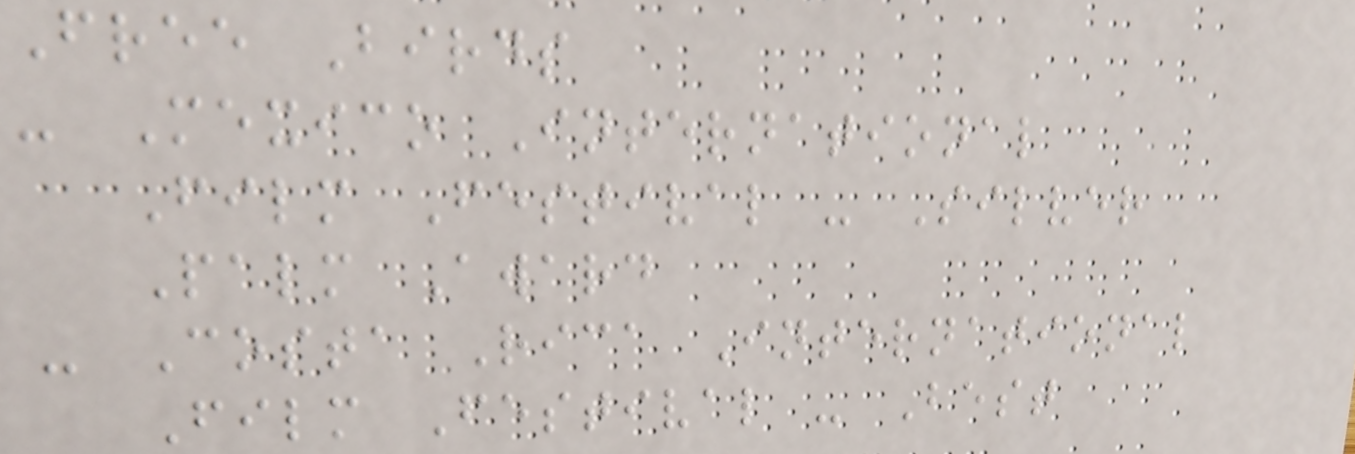Free Birds
- Mexico International
Film Festival - Silver
Palm Award
- Costa Rica International
Film Festival - Best
